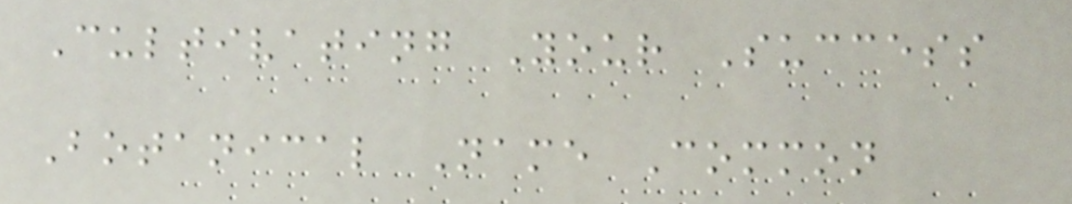Cultivating Your Success
Botanical Name Common
